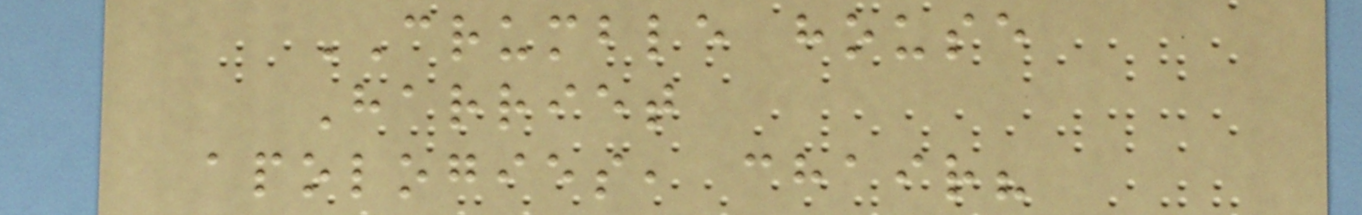CRUMBLE house
Harriet
apologies, chair?
